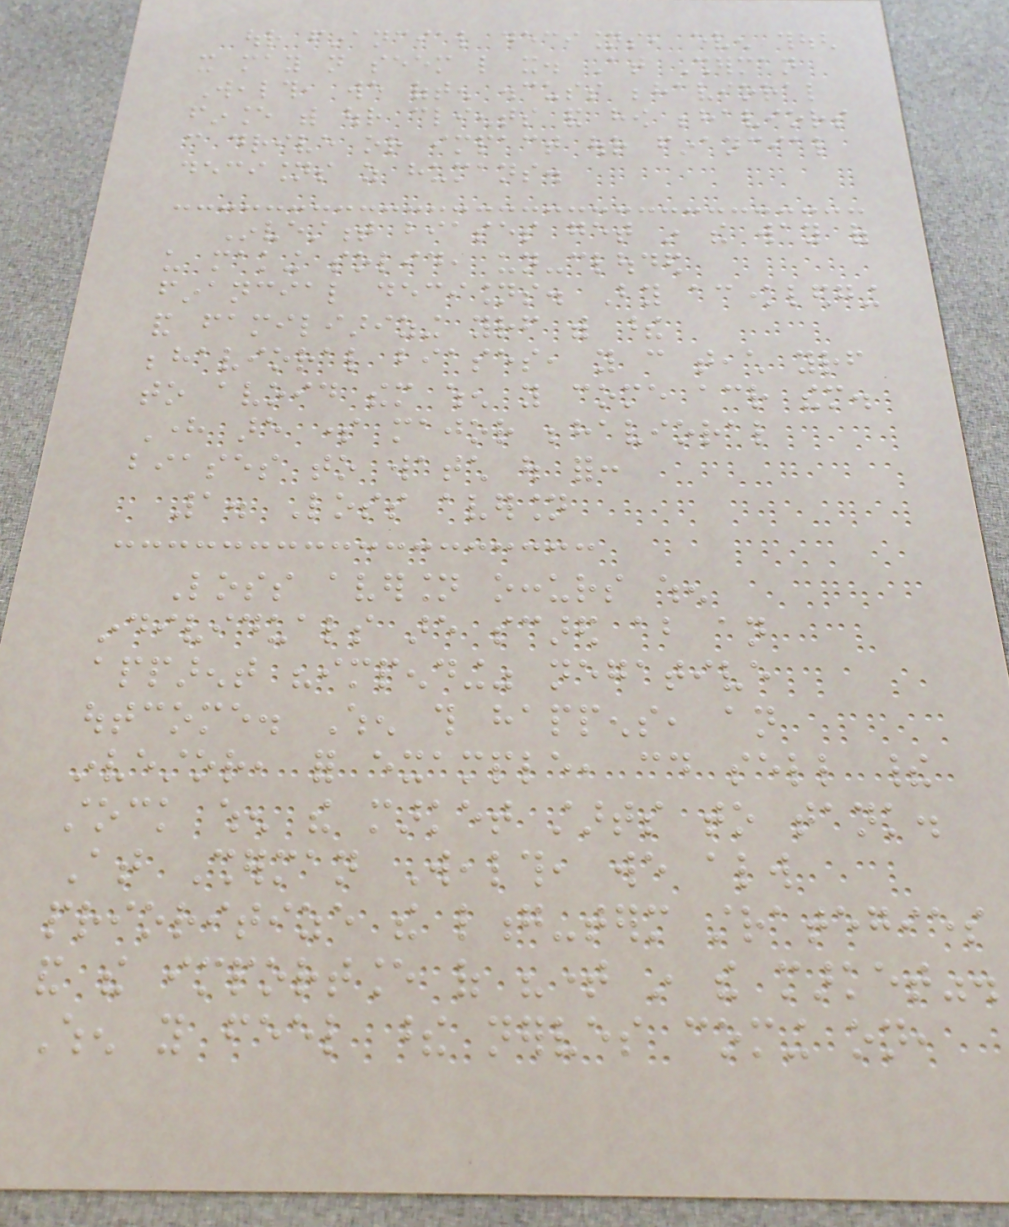our financial decisions, even though
it may not seem like it. At Sherman
Wealth, we often discuss behavioral
finance with our clients and how behaviors
can drive or impact our financial
decisions as humans.
Investment biases get in the way of
us making solid, un-clouded
financial decisions. By acknowledging
and familiarizing yourself with these
behavioral biases, you can teach yourself
to avoid them when you come across them.
Here are some major behavioral
biases to watch out for:
1. Loss aversion
Loss aversion occurs when
individuals are scared about an
apparent "impending" negative
outcome. When this happens, an
investor, for example, could sell their
stock when the market starts to tank.
At Sherman Wealth, we always
prioritize the long-term strategies
and the importance of "time in the market".
When you feel these nerves coming on,
